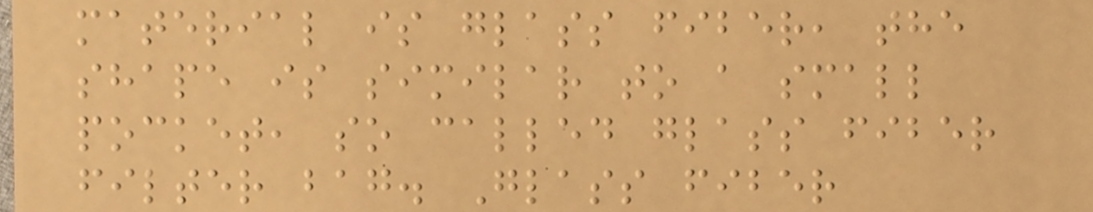material is glass fiber, the
shape is similar to a small
pocket, so called glass fiber
filter bag. Glass fiber
